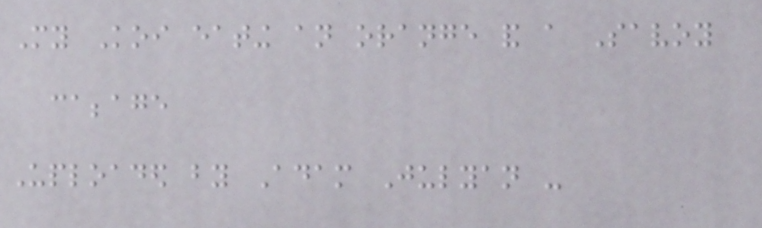My Koi eating an orange and a Savoy
cabbage
Uploaded by Adam Julyan -
